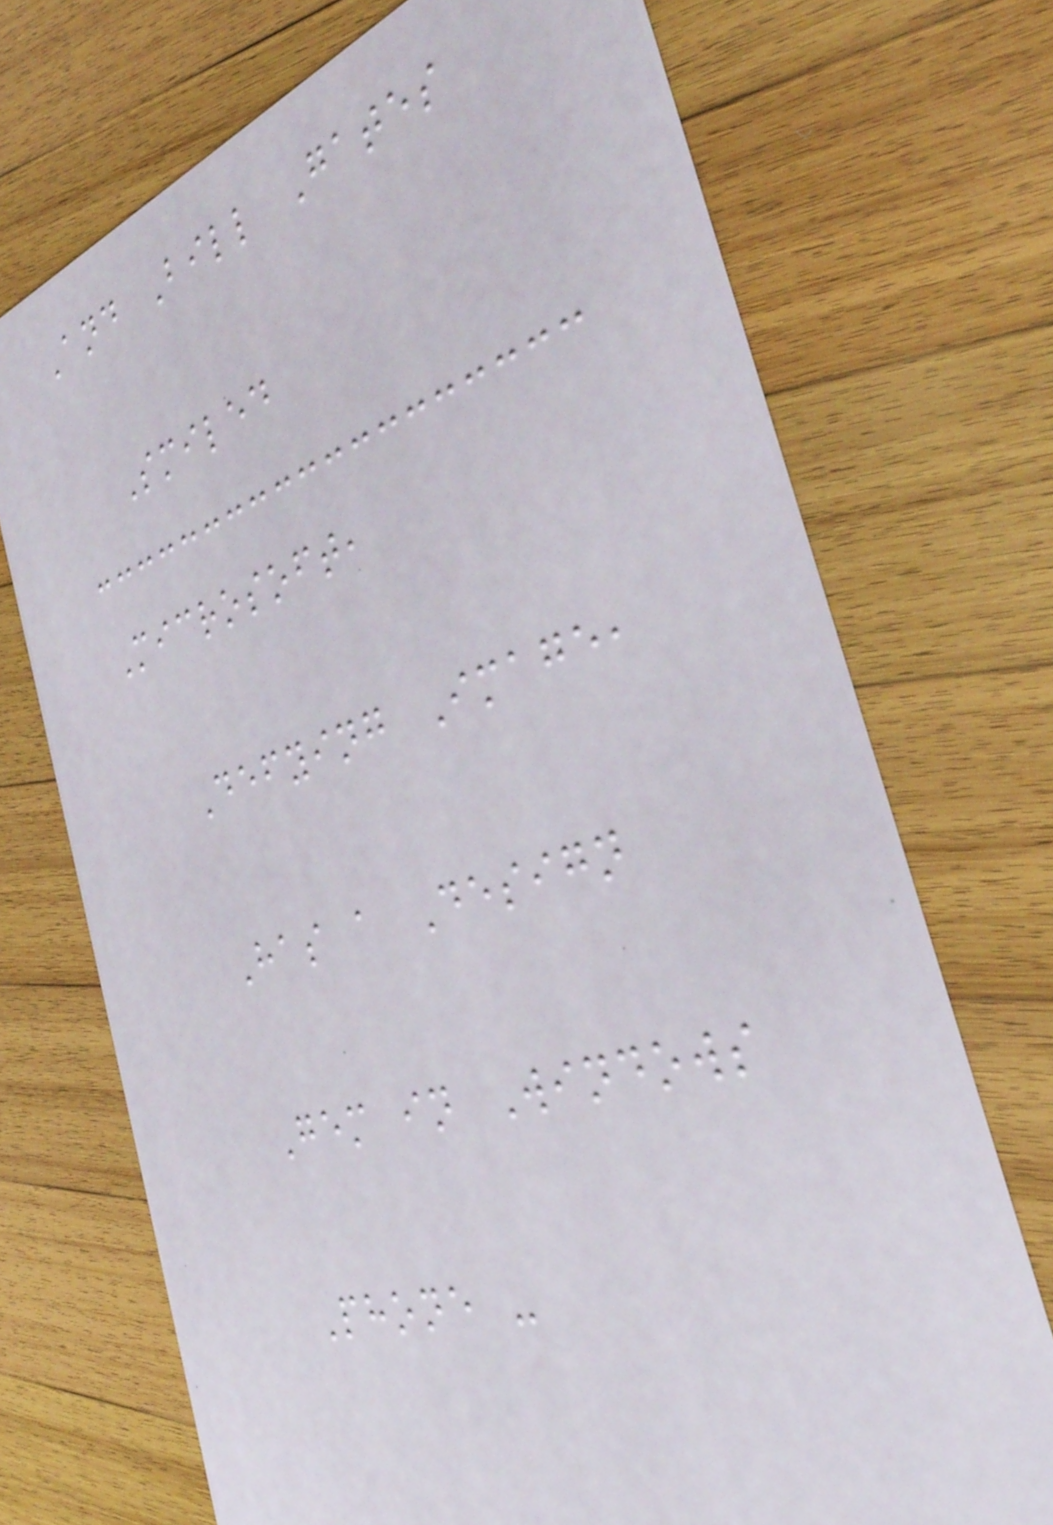And Bill Gates
Smiled
Microsoft,
Defying Image,
Has a Design
Gem in Windows
Phone -
